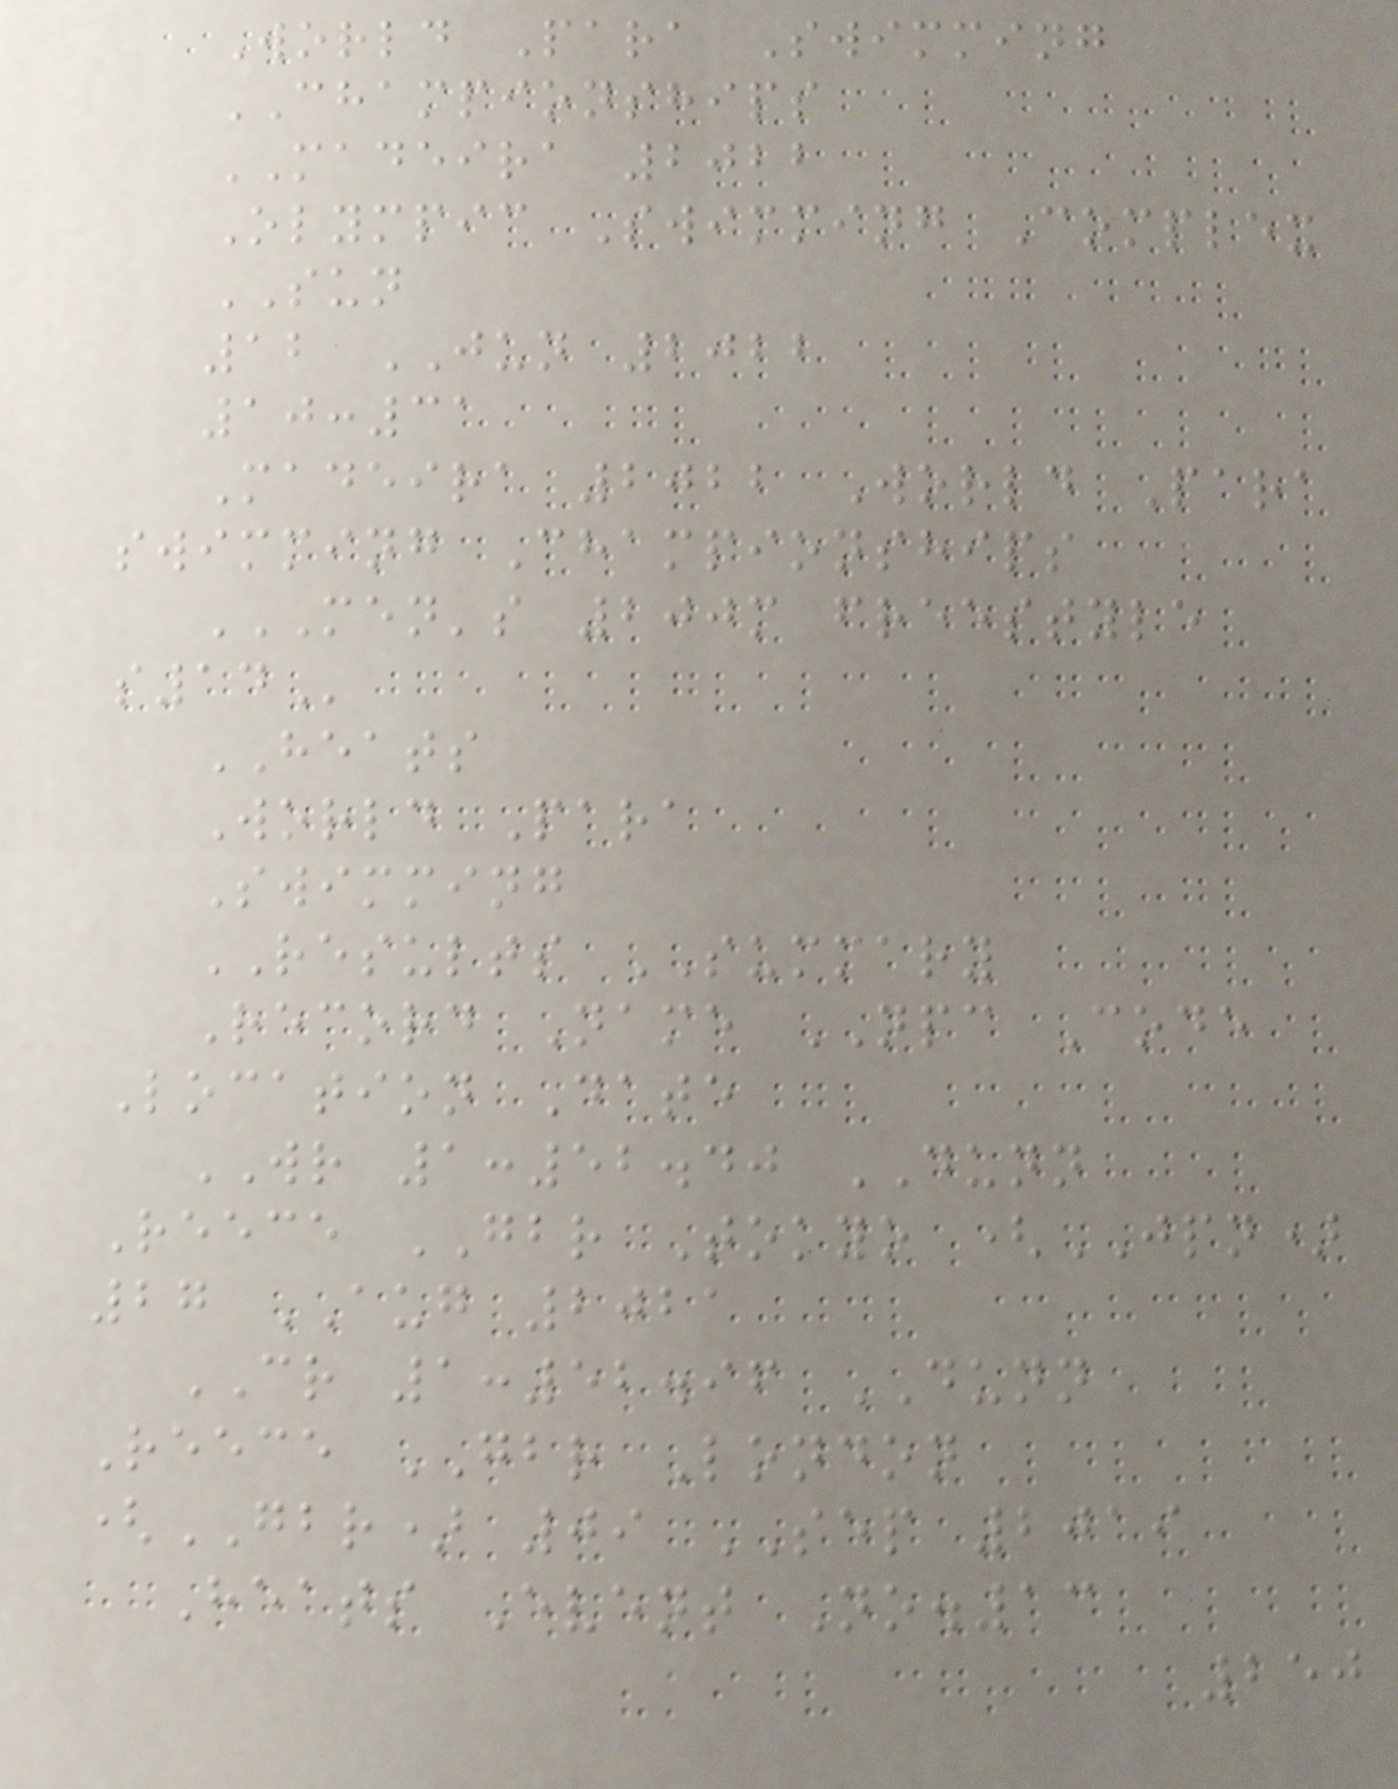World Para Swimming
CHAMPIONSHIPS
MADEIRA 2022
Olympic Swimming Complex
SUN
12 JUN 2022
10:31
Madeira 2022 World Para
swimming Championships
MEN'S 200M FREESTYLE
S14
HEATS
World Para
Swimming
RESULTS SUMMARY
Record Name NPC Code
Location Date
WR 1:52.40 DUNN
Reece GBR Tokyo (JPN)
27 AUG 2021
CR 1:52.96 DUNN
Reece GBR London
(GBR) 09 SEP 2019
Heats Event No.13
250
